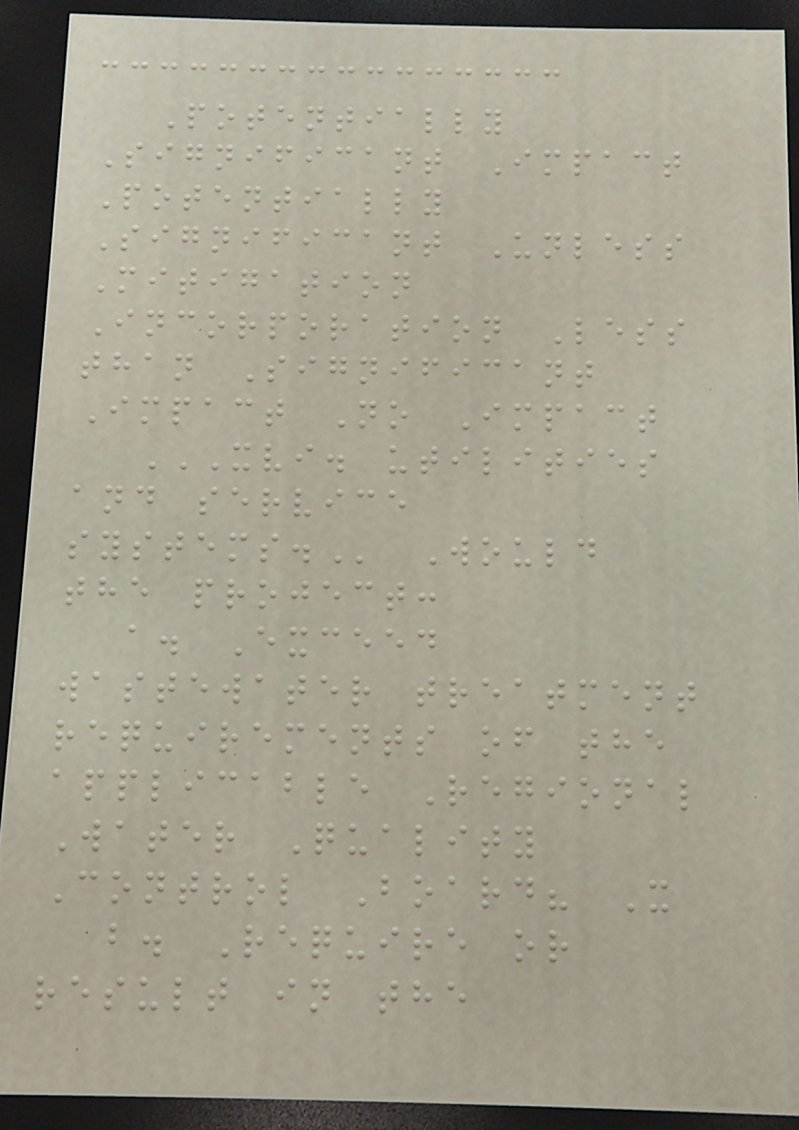Potentially
Significant Impact
Potentially
Significant Unless
Mitigation
Incorporation Less
than Significant
Impact No Impact
XVI. UTILITIES
AND SERVICE
SYSTEMS. Would
the project:
a. Exceed
wastewater treatment
requirements of the
applicable Regional
Water Quality
Control Board? X
b. Require or
result in the
